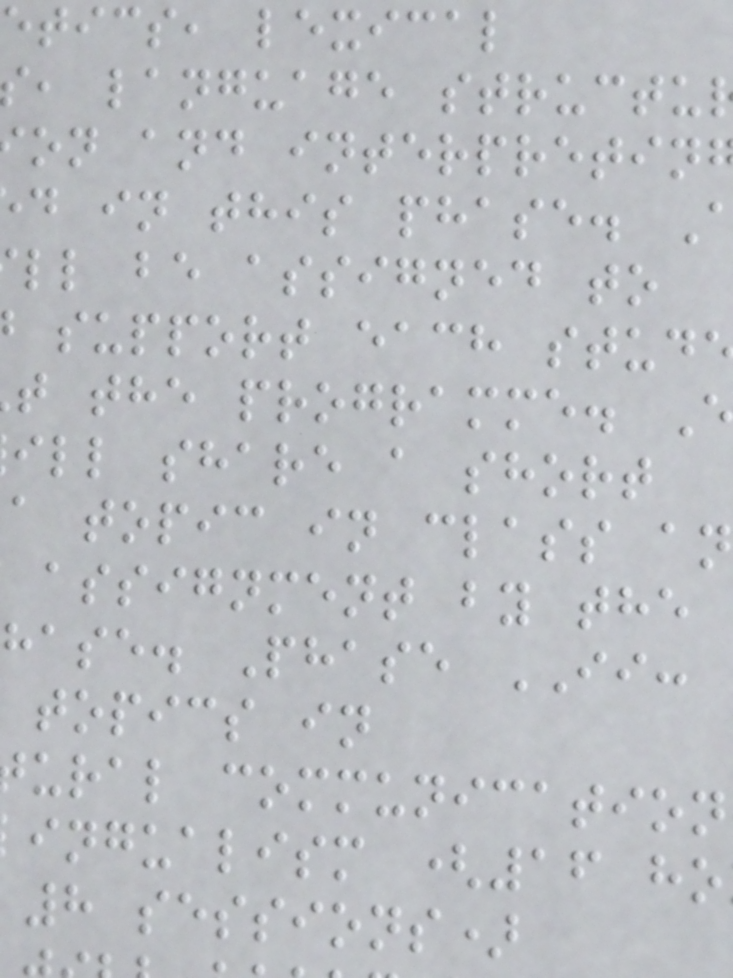etics, lexical
, language structu
on and interpretin
d in this phase.
ll be assigned to
support each stud
t the programme.
ill share a short
a topic in class an
assignment by the
hase. Phase II:
topics in
ural communication
ingualism (16 ho
8 sessions)
